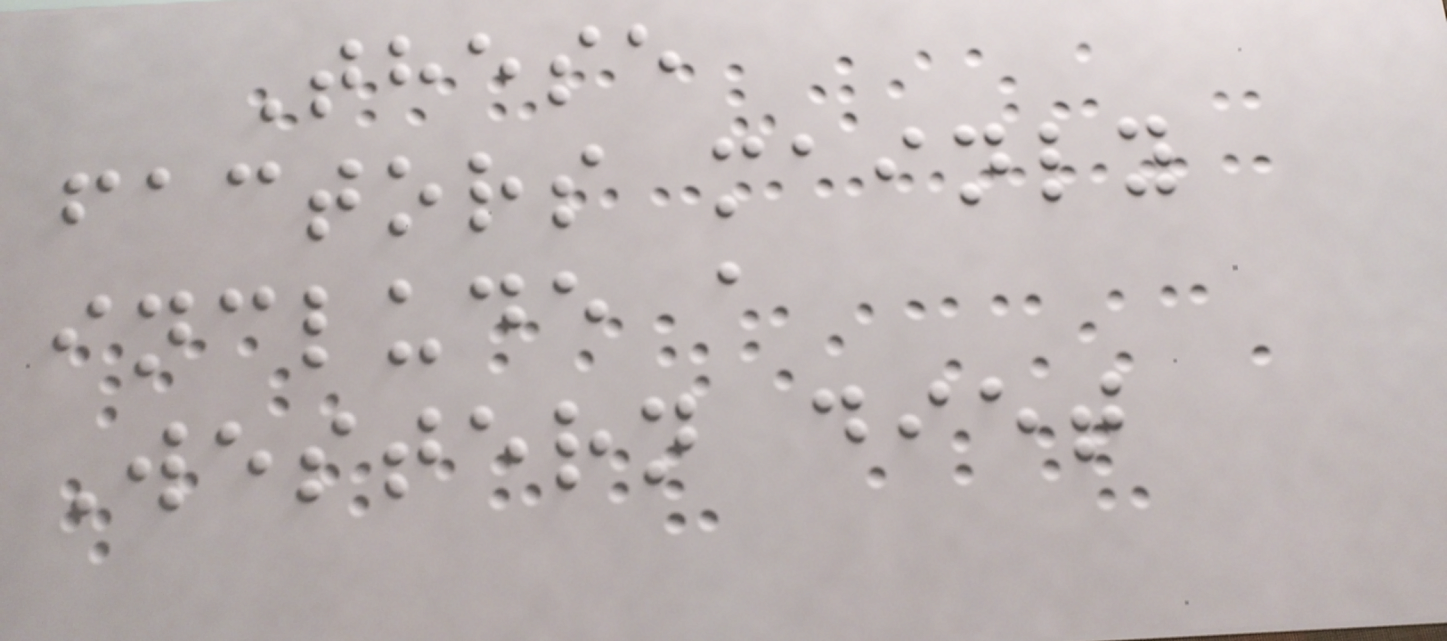These
factors mainly
include a
Western diet
